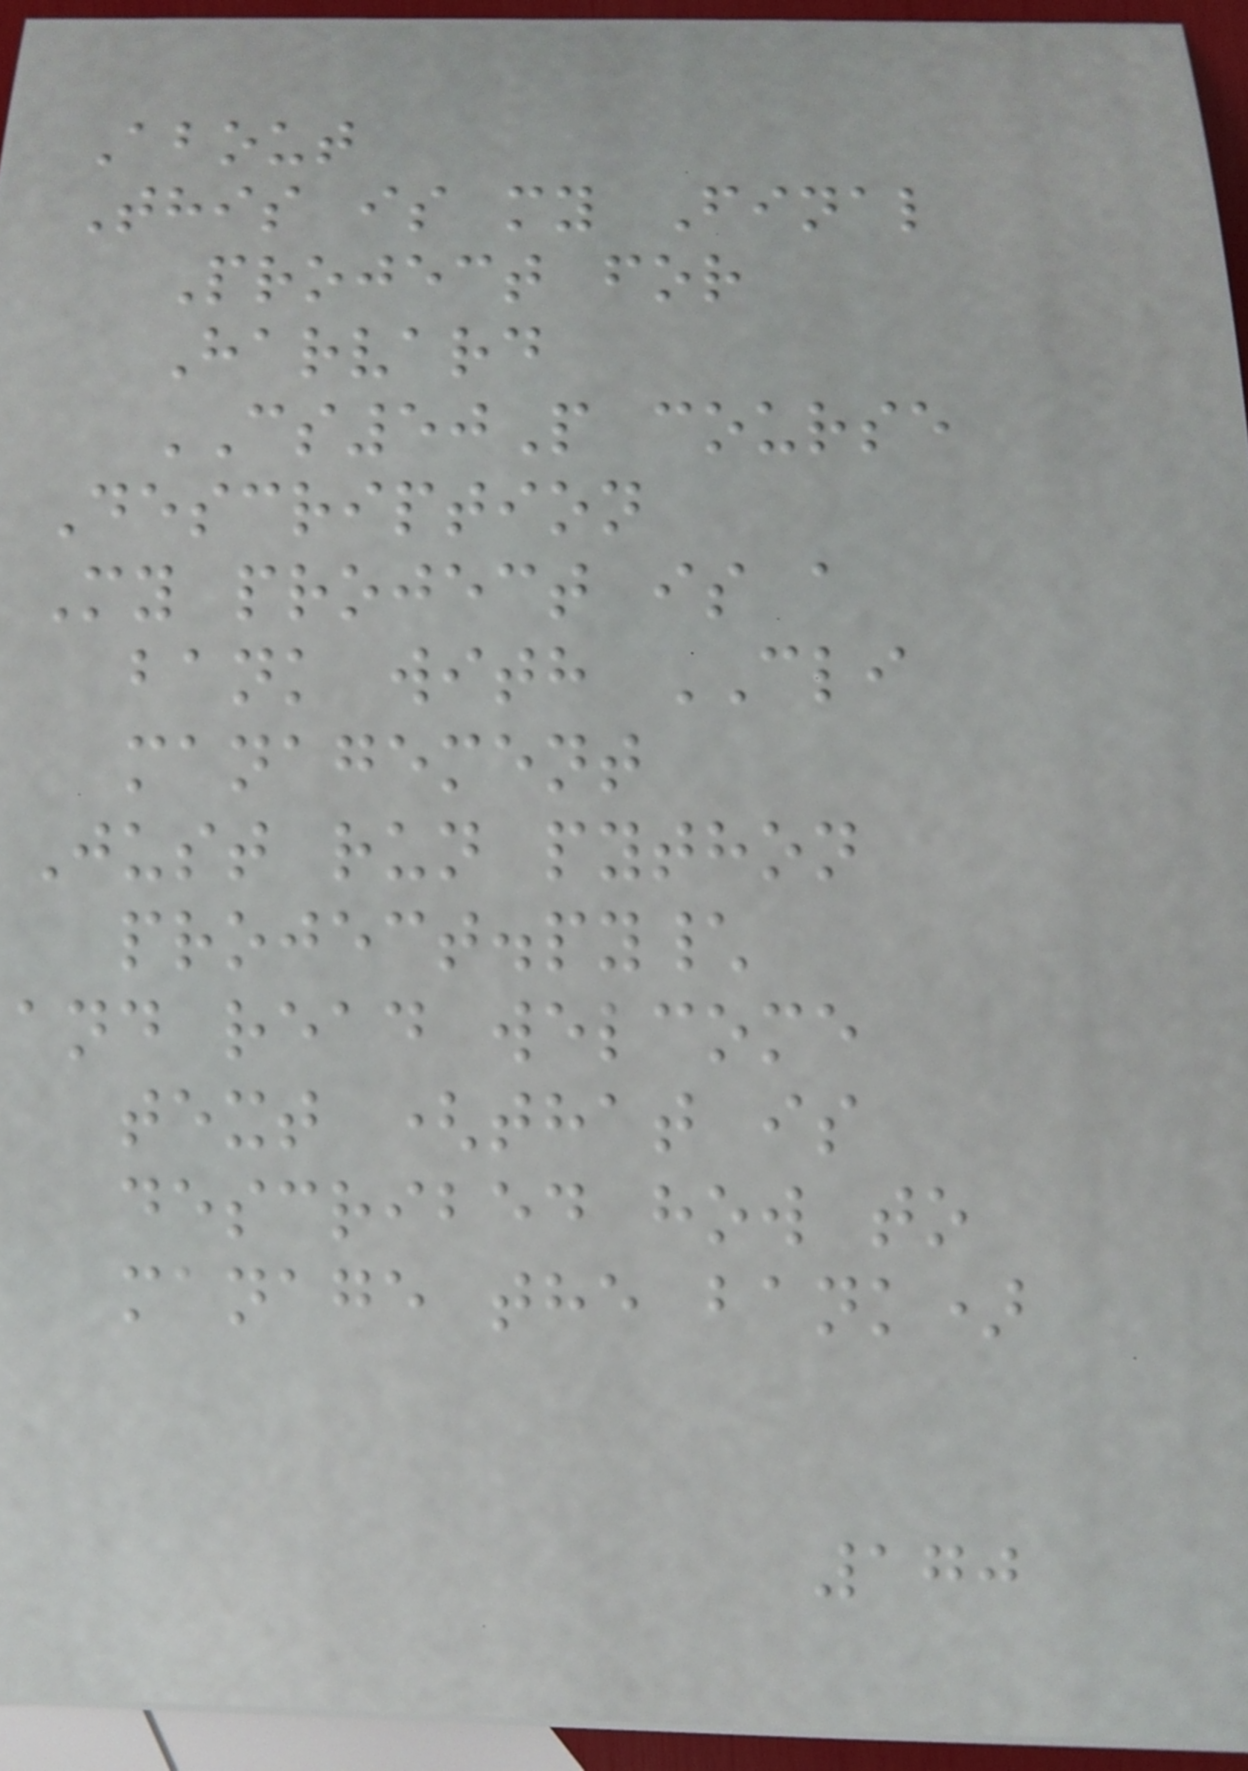About
This is my Final
Project for
Harvard
CS50P course
Description
My project is a
bank with CLI
management
Just run python
project.py\
and read welcome
text (that is
described how to
manage the bank)
170
